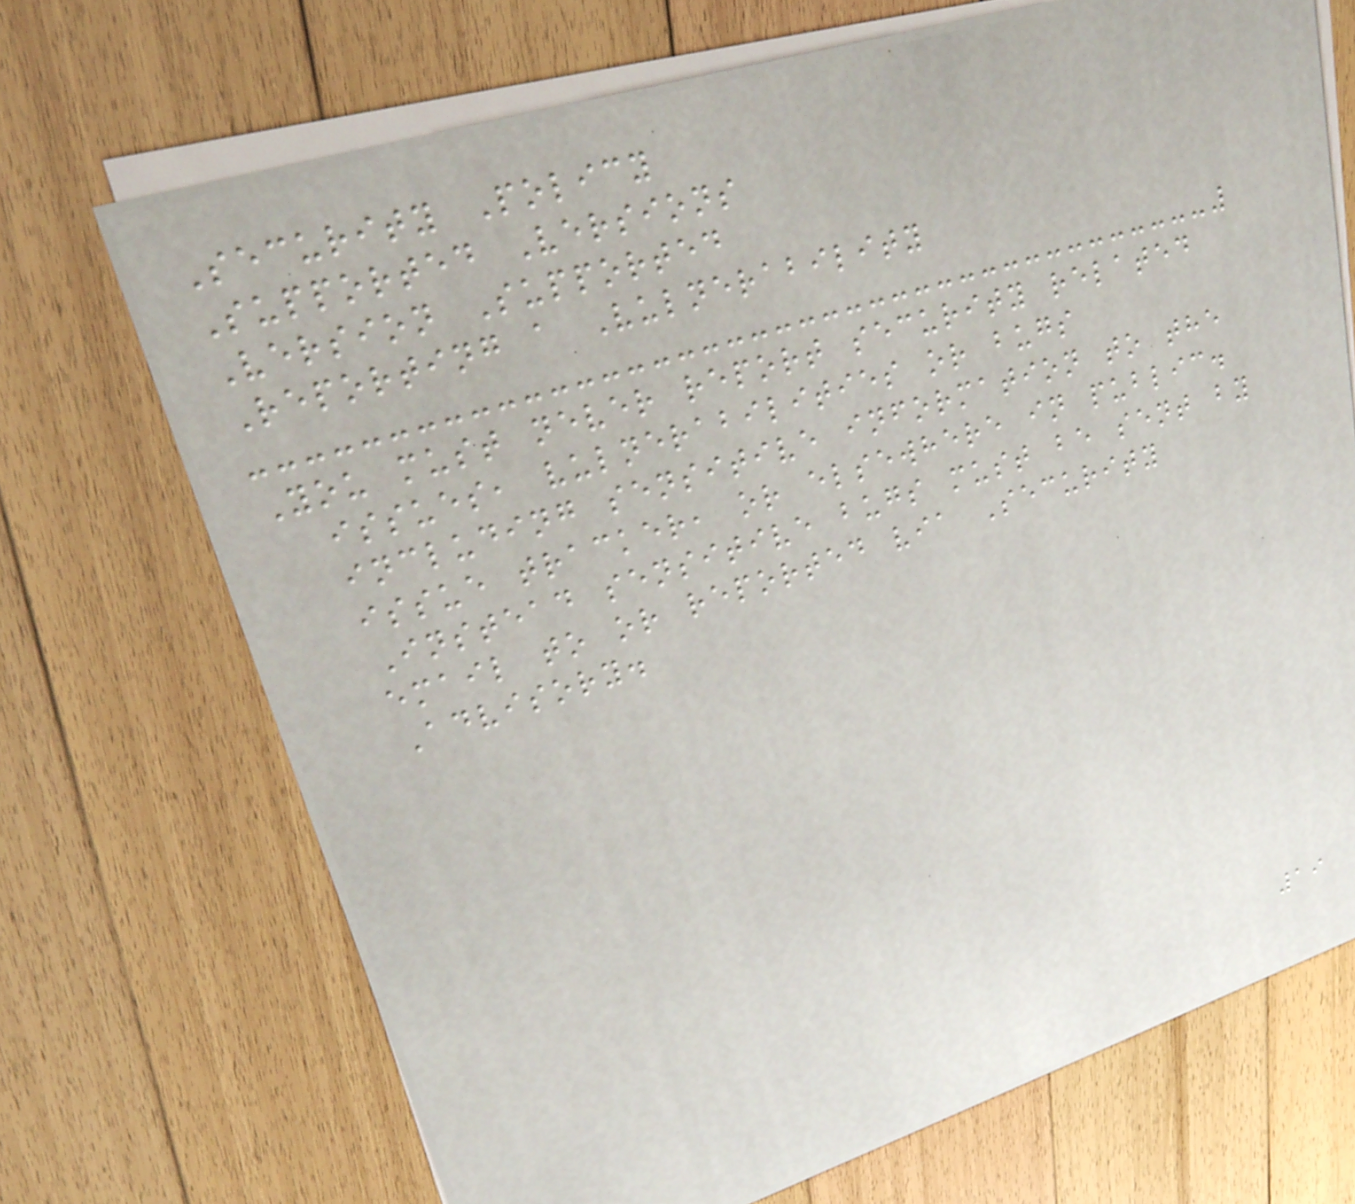Security Policy
Supported Versions
Version Supported
Reporting a Vulnerability
You must never report security related
issues, vulnerabilities or bugs
including sensitive information to the
issue tracker, or elsewhere in public.
Instead sensitive bugs must be sent by
email to or reported via Security
Advisory.
19
